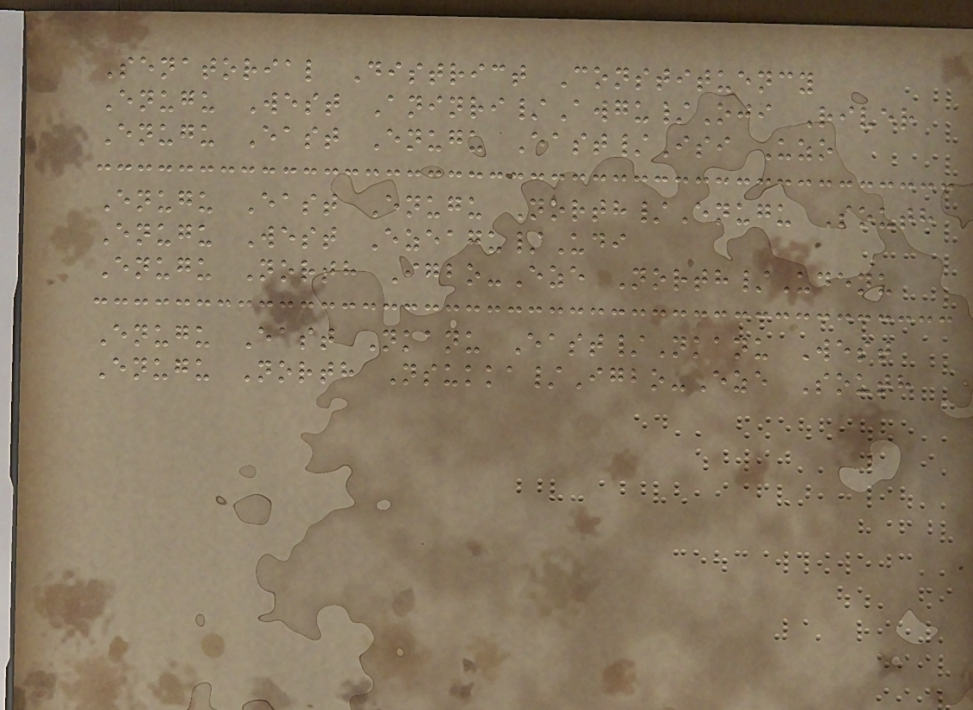Senatorial District Constituency
Enugu West Aninri/Awgu/Oji River
Enugu East Enugu East/Isi Uzo
Enugu East Enugu North/Enugu South
Enugu West Ezeagu/Udi
Enugu North Igbo-Eze North/Udenu
Enugu East Nkanu East/Nkanu West
Enugu North Nsukka/Igbo-Eze South
